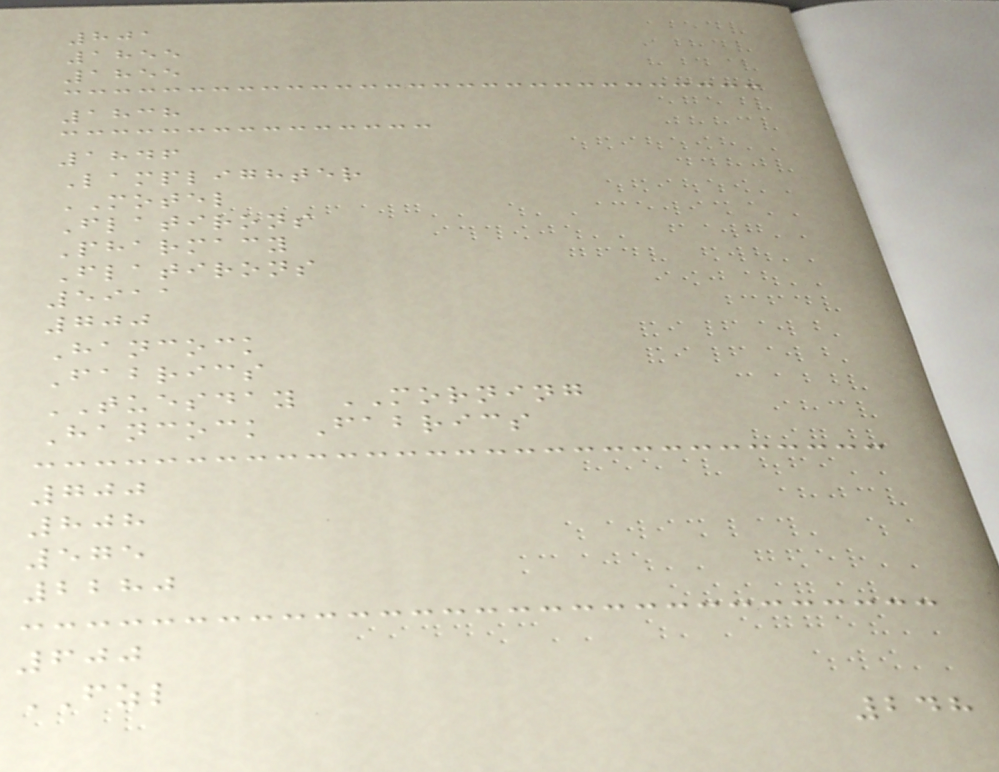801
1855
1855
1838
1846
Lamplighter
MOTEL
Flatirons
Pharmacy
Flatirons
5911
700
Hancock
Fabrics
TUESDAY MORNING
Hancock Fabrics
700
808
575
2280
600
FZL
248
